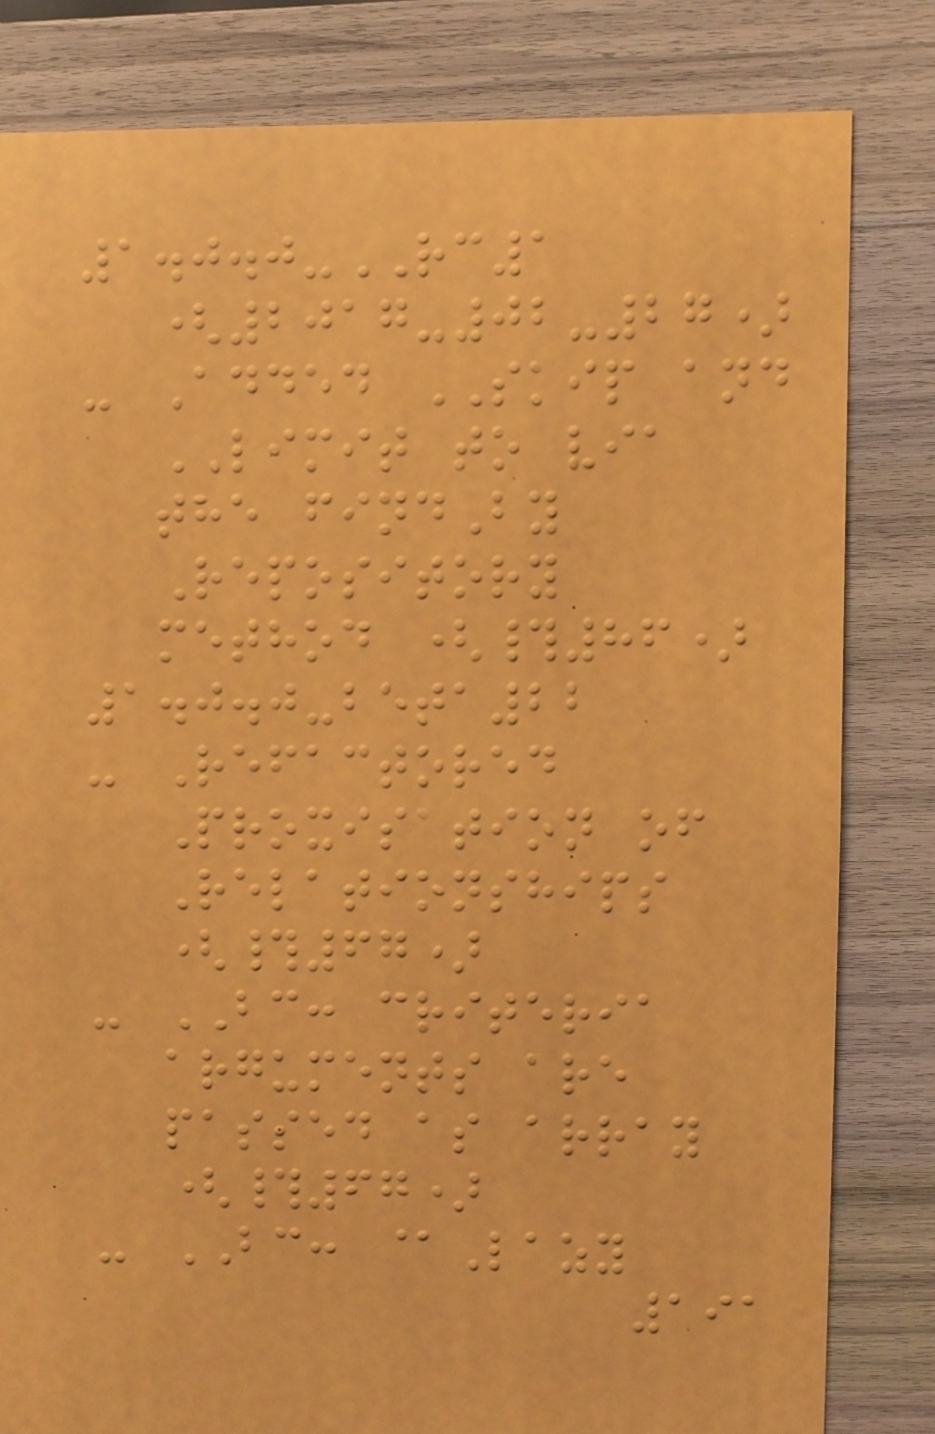1.0.0-RC1
(2017-02-27)
- Added SKIP and
LIMIT to via
the findBy
Repository
method (#86)
1.0.0-beta22
- Refactored
Proxisation of
Relationships
(#67)
- BC: criteria
arguments are
passed as array
(#67)
- BC: @Lazy
191
